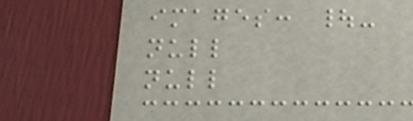images: |-
null
null
